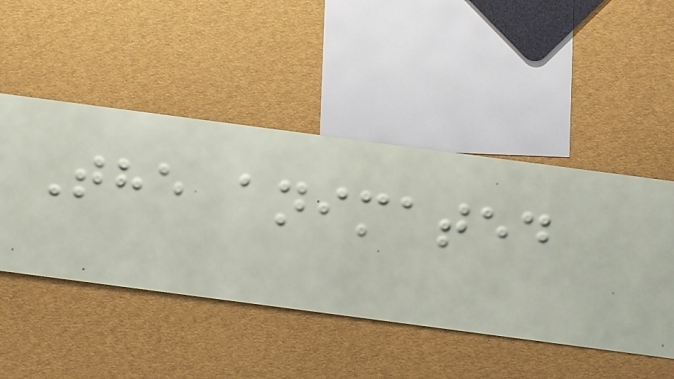The animated
